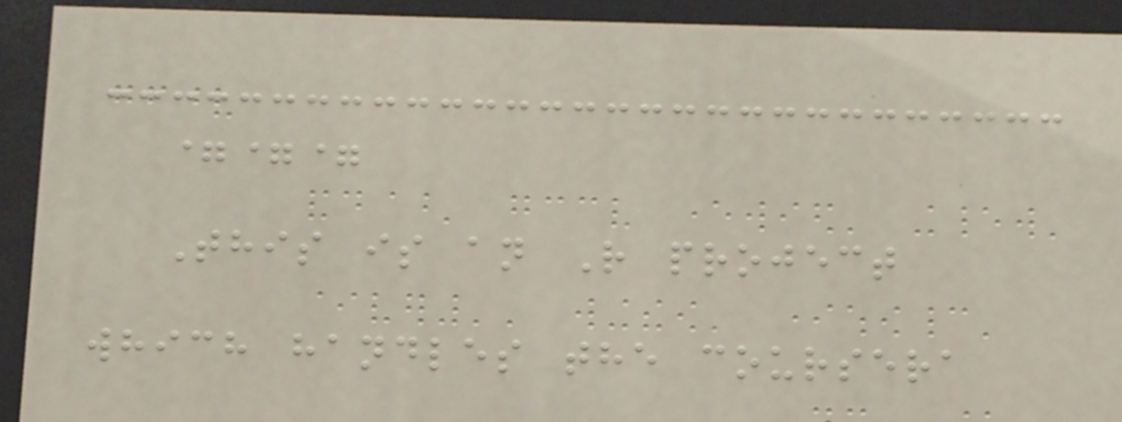===
This is an R project
which handles the coursera
